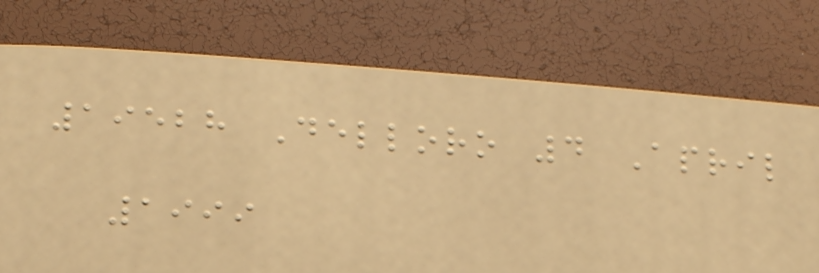19528 Delloro 4 April
1999
